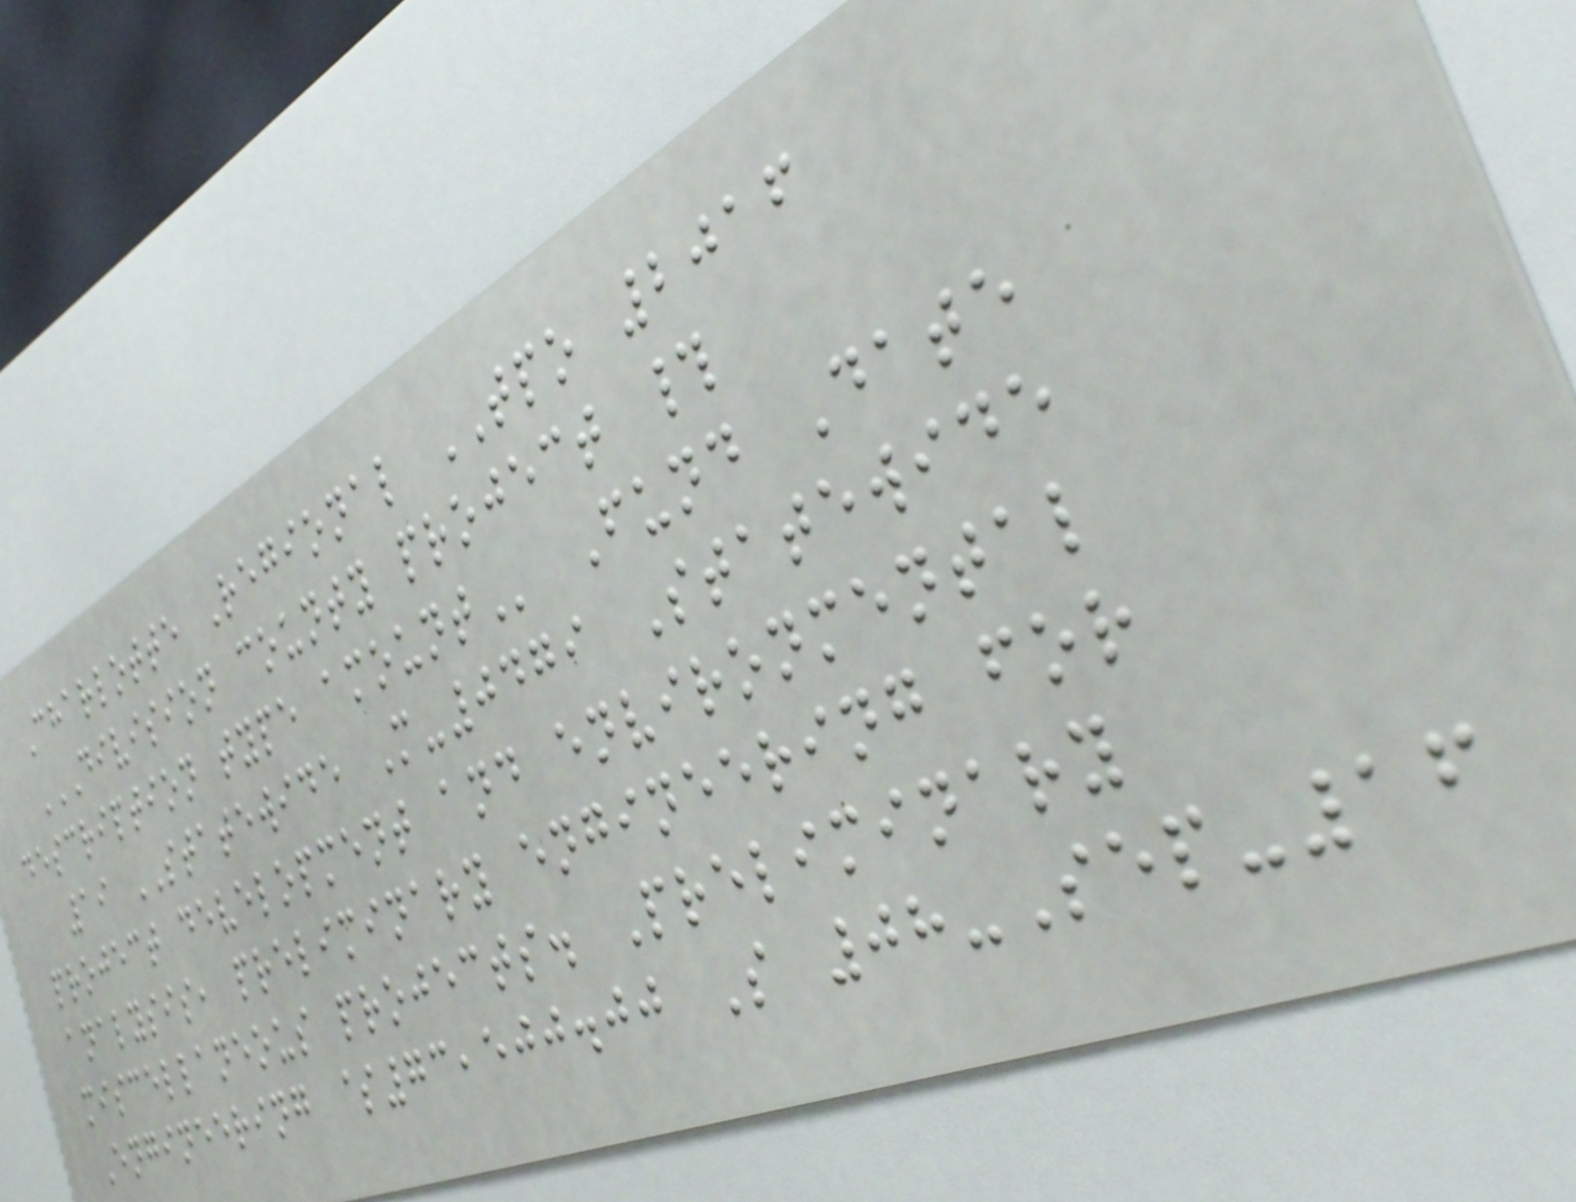Charlotte Regional TPO 2016
DIVISION COUNTY PROJECT #
DESCRIPTION TYPE AMOUNT Fund Date
19 STATEWIDE M-0479 Statewide
project development and environmental
analysis, preliminary engineering for
miscellaneous projects. Preliminary
Engineering $73,500.00 S 08-Sep-16
